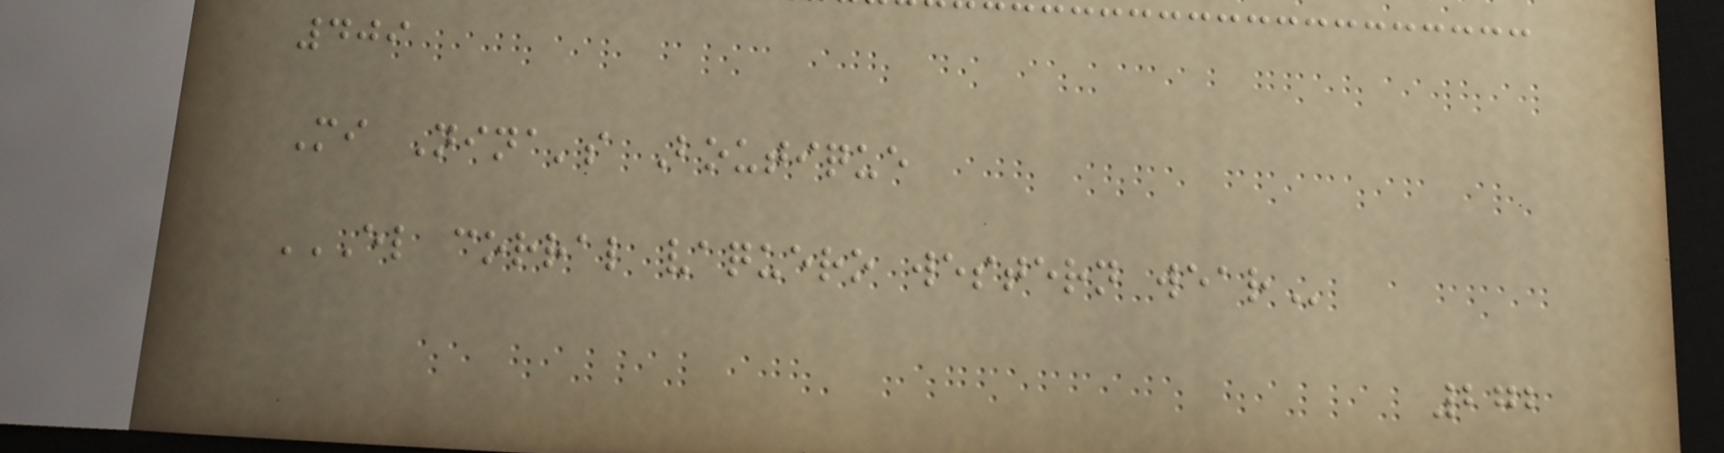409
Mi Nina's Boutique
EL CORRAL VAQUERO WESTERN WEAR
272
